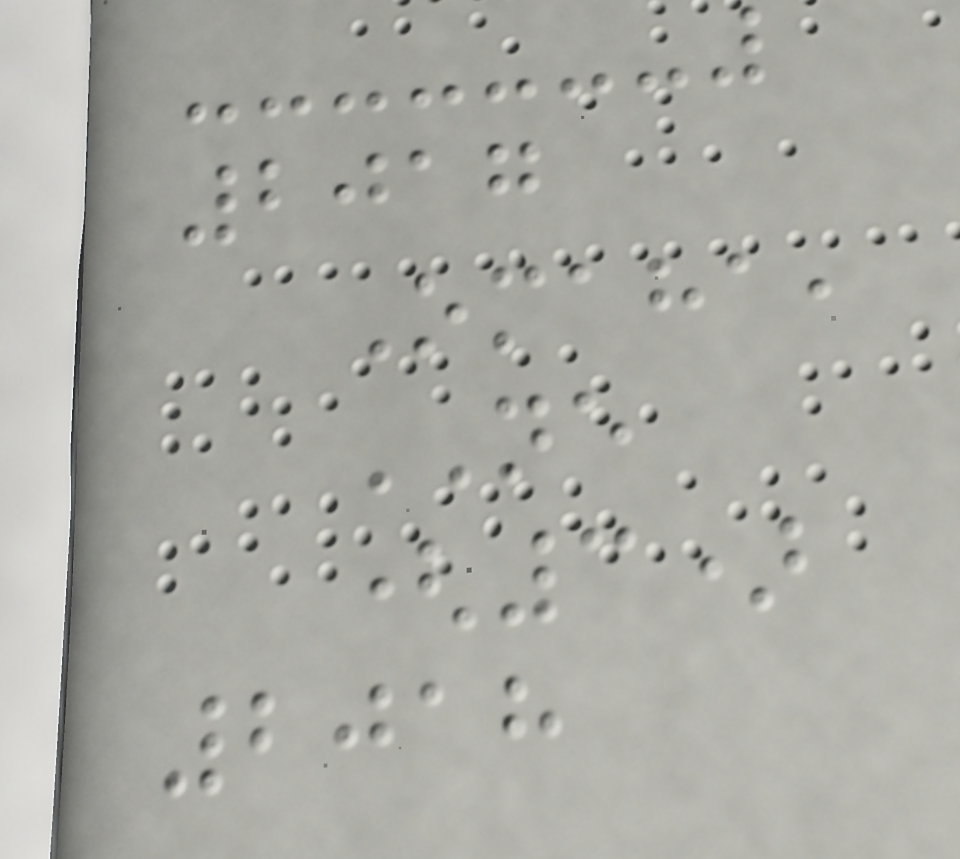2017
Omaha,
NE
(3)
2018
